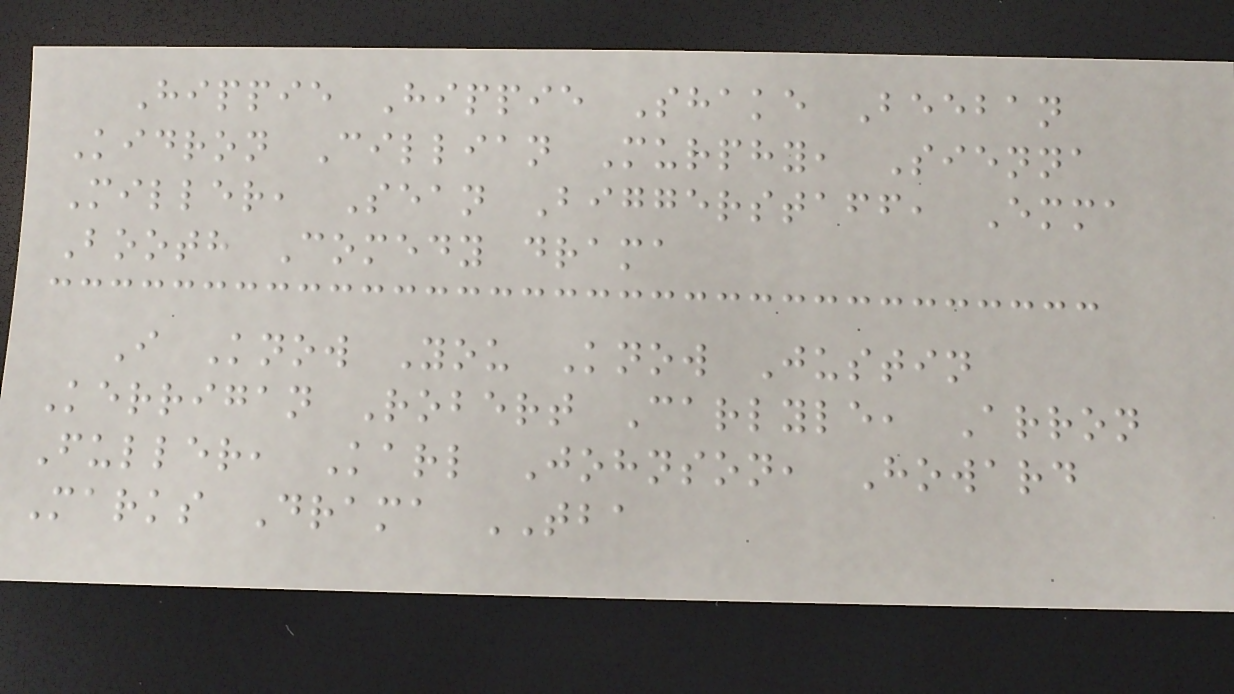Hippie Hippie Shake Beeban
Kidron Cillian Murphy, Sienna
Miller, Sean Biggerstaff, Emma
Booth Comedy drama
I Know You Know Justin
Kerrigan Robert Carlyle, Arron
Fuller, Karl Johnson, Howard
Marks Drama TBA
